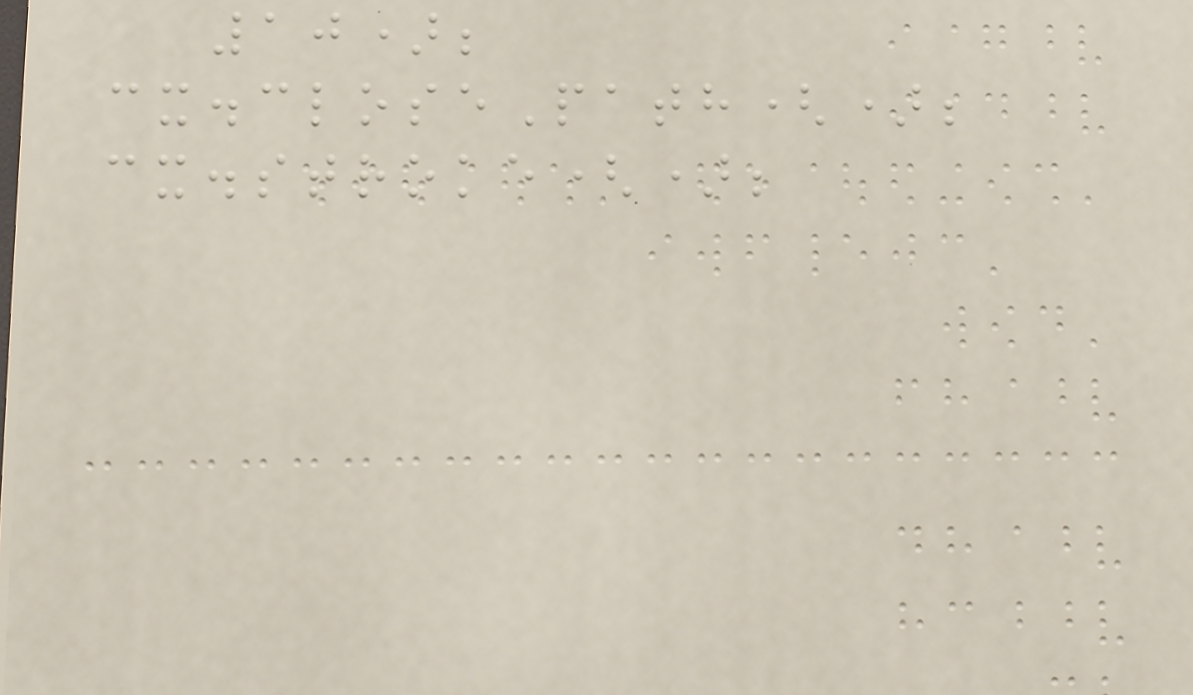10);
cx.closePath();
cx.stroke();
